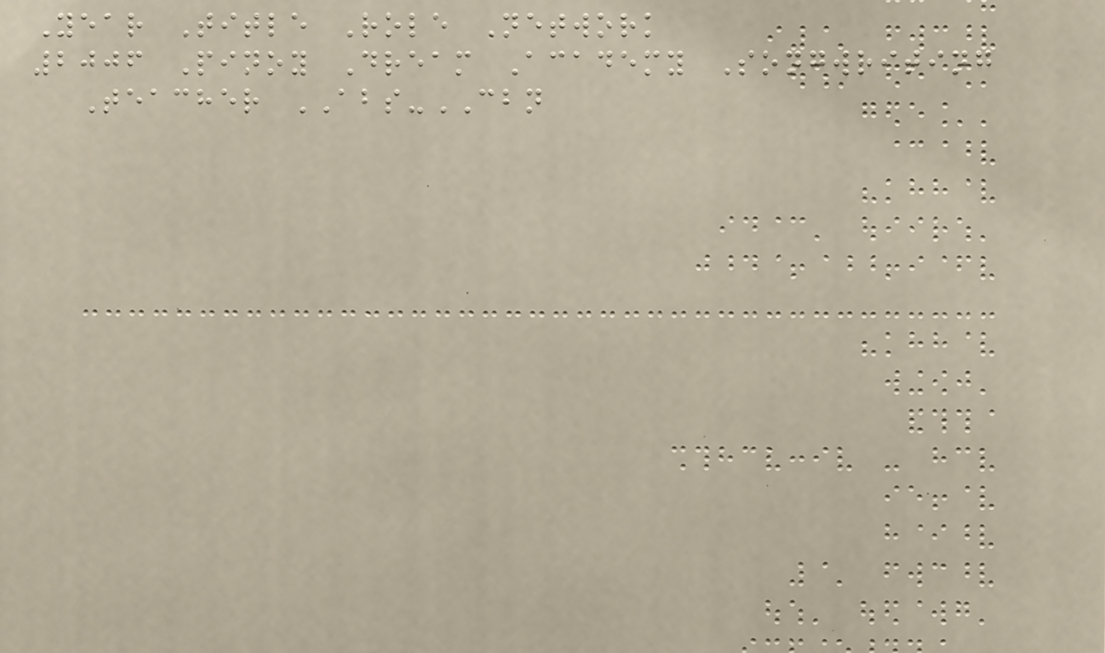Year Title Role Network
2006 Pinoy Dream Academy Songwriting
Teacher ABS-CBN
